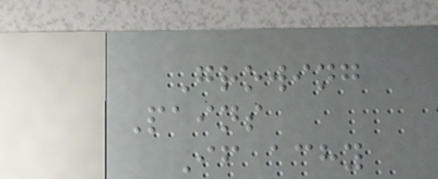Growing
Pains
If achy
